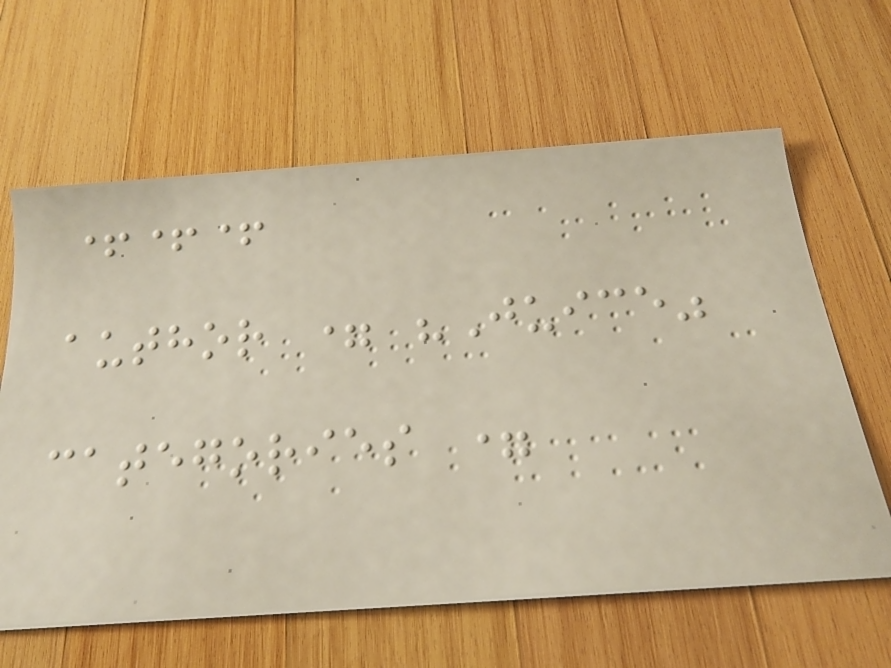+++
author = "Juice"
categories =
